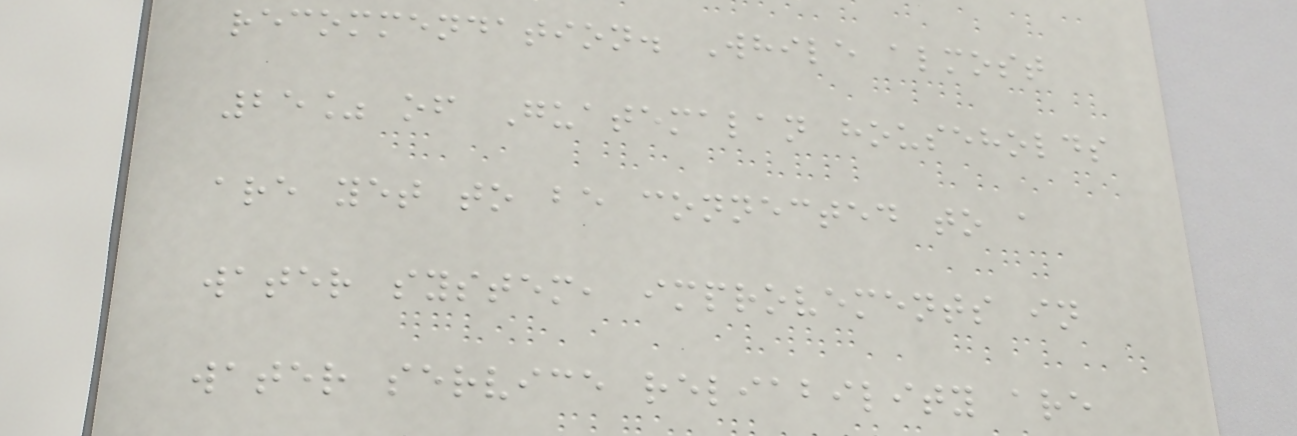recommendation. While almost
25% of Guatemalan households
are yet to be connected to a
water system, improvements in
water service reliability are
